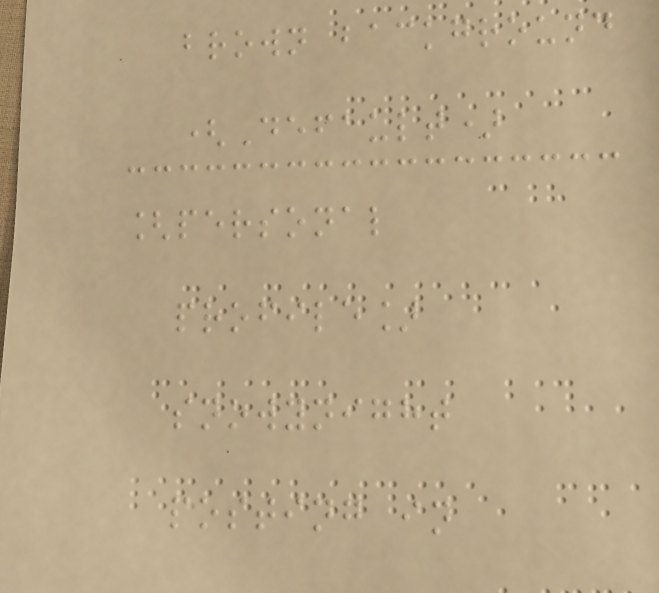brown background
(Default)
[personal
profile]
snowynight
posting in
